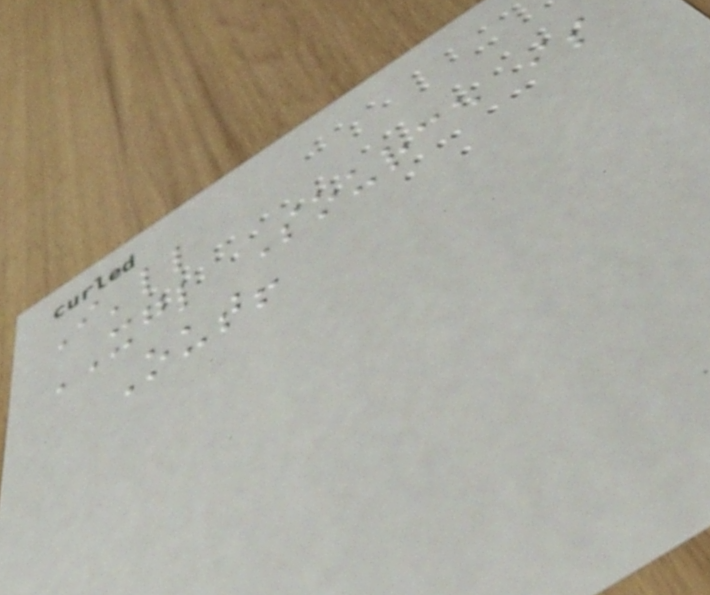I'll
XGL Source is
Out!
